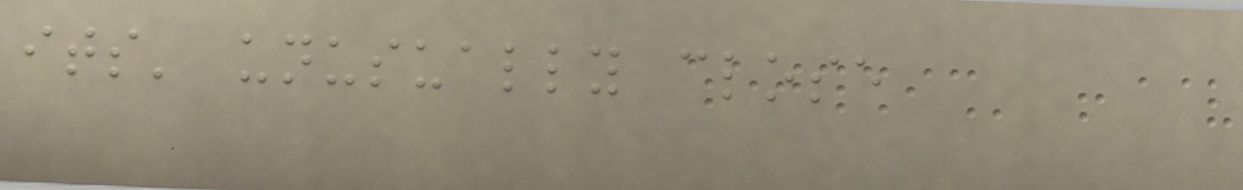its' unusually close
